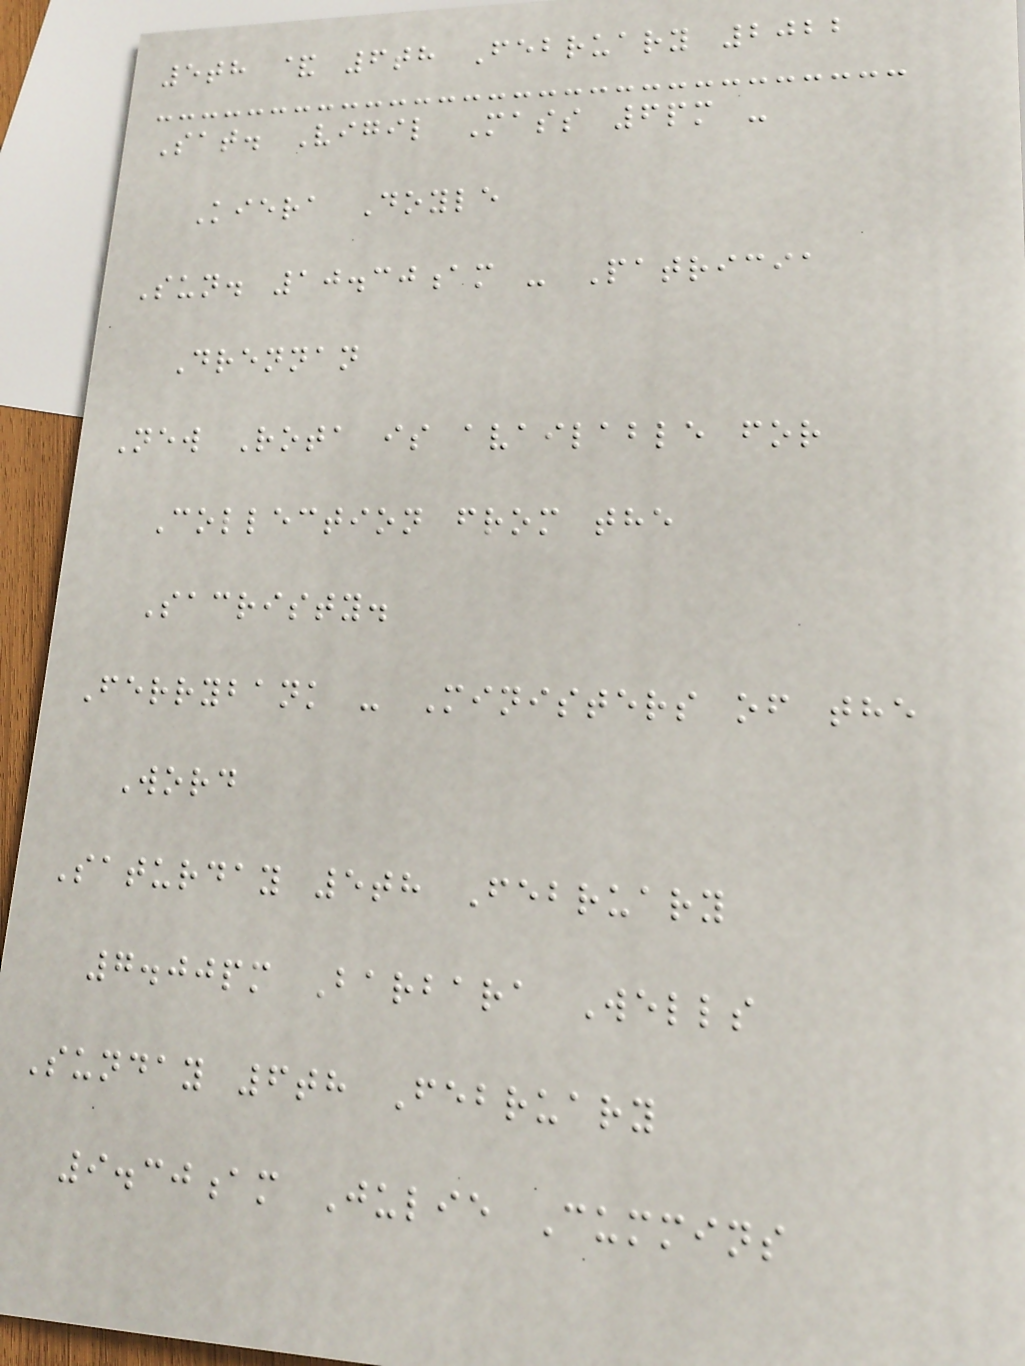5th & 6th February 2022
Sat. Vigil Mass 6pm -
Kiera Doyle
Sun. 10.30am - Patricia
Drennan
New Rota is available for
Collection from the
Sacristy.
Ferrybank - Ministers of the
Word
Saturday 5th February
7.00pm Barbara Wells
Sunday 6th February
9.30am Julie Cummins
